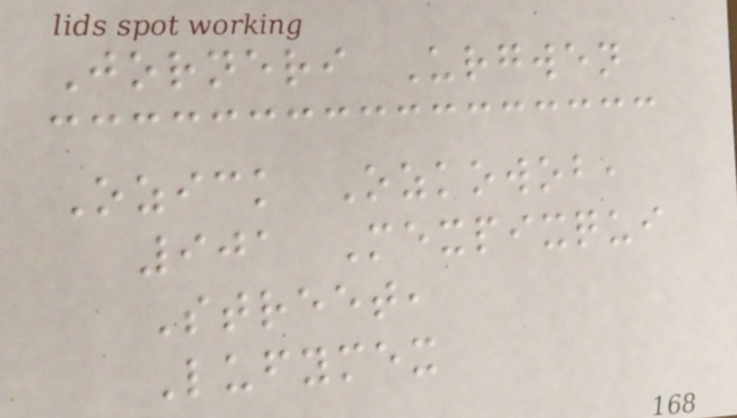Jorneri Urgwen
Ozick Ozkowob,
901 Mexpixqui
Street,
Lufymex
